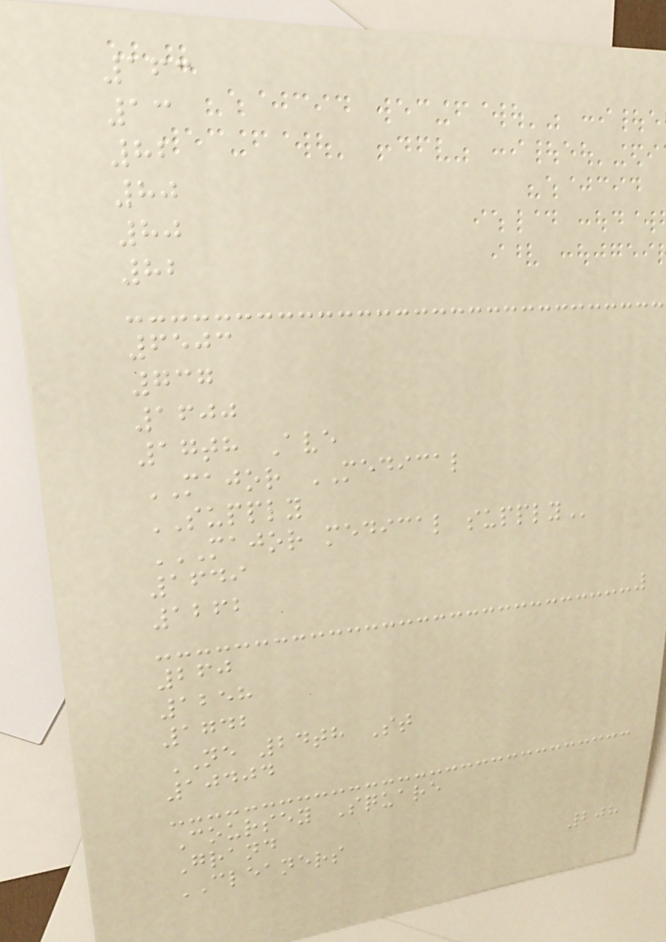163
13
82
80
80
82
6503
737
1600
17th Ave
MAJOR MEDICAL
SUPPLY
MAJOR MEDICAL SUPPLY
1649
1262
260
1258
1742
NE 24th St
10404
Coursey Square
Grand
CLEANERS
208
